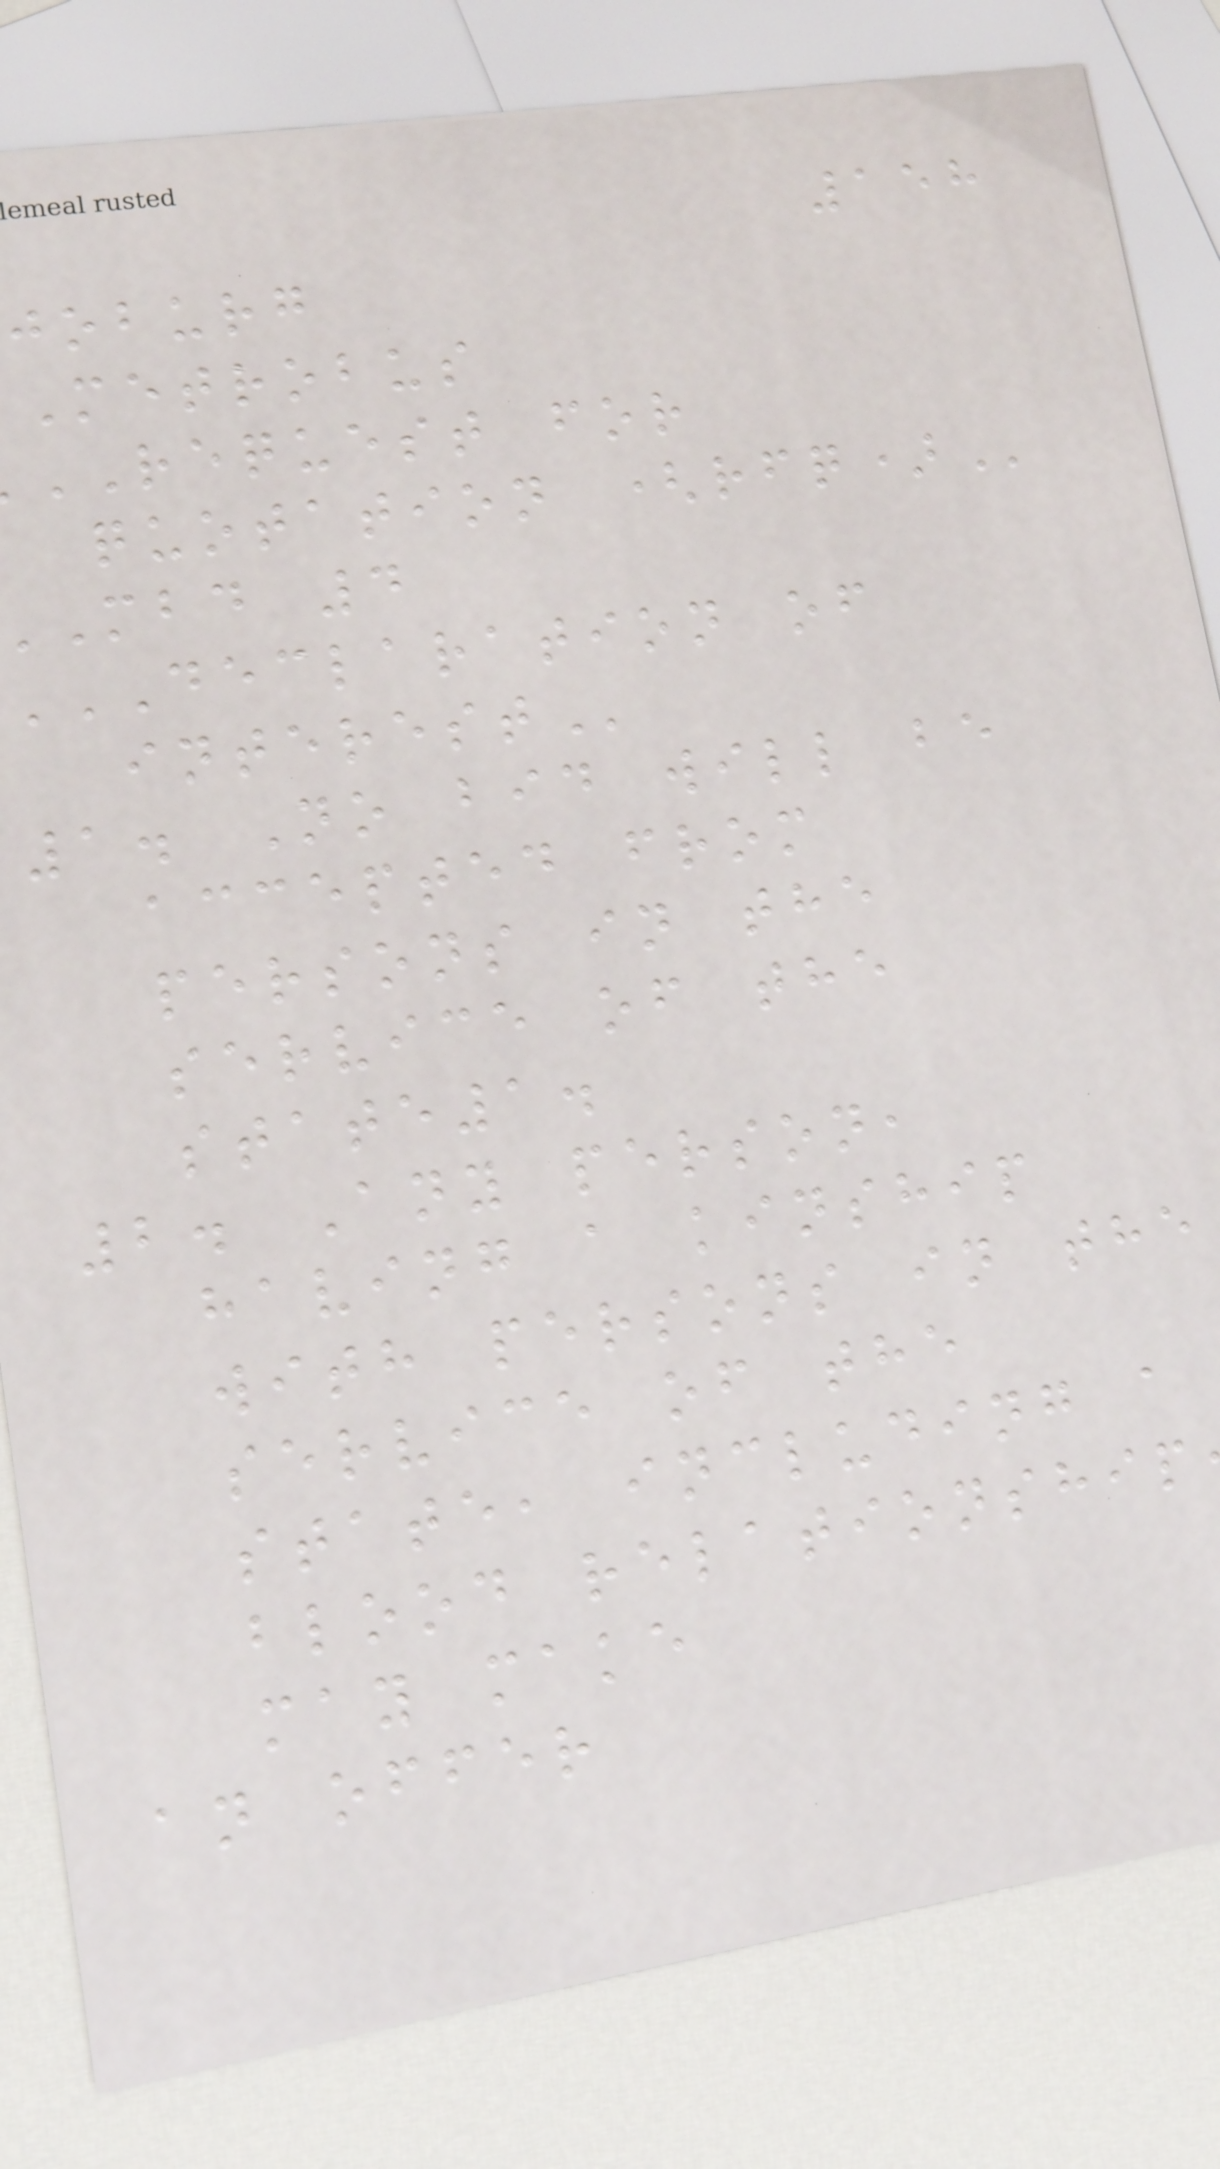158
joburg
metrobus
REQUEST for
quotation
mbd 4
DECLARATION OF
1. No bid will be
accepted from
persons in the
service of the
state1.
2. Any person,
having a kinship
with persons in the
service of the
state, including a
blood relationship
may make
an offer
